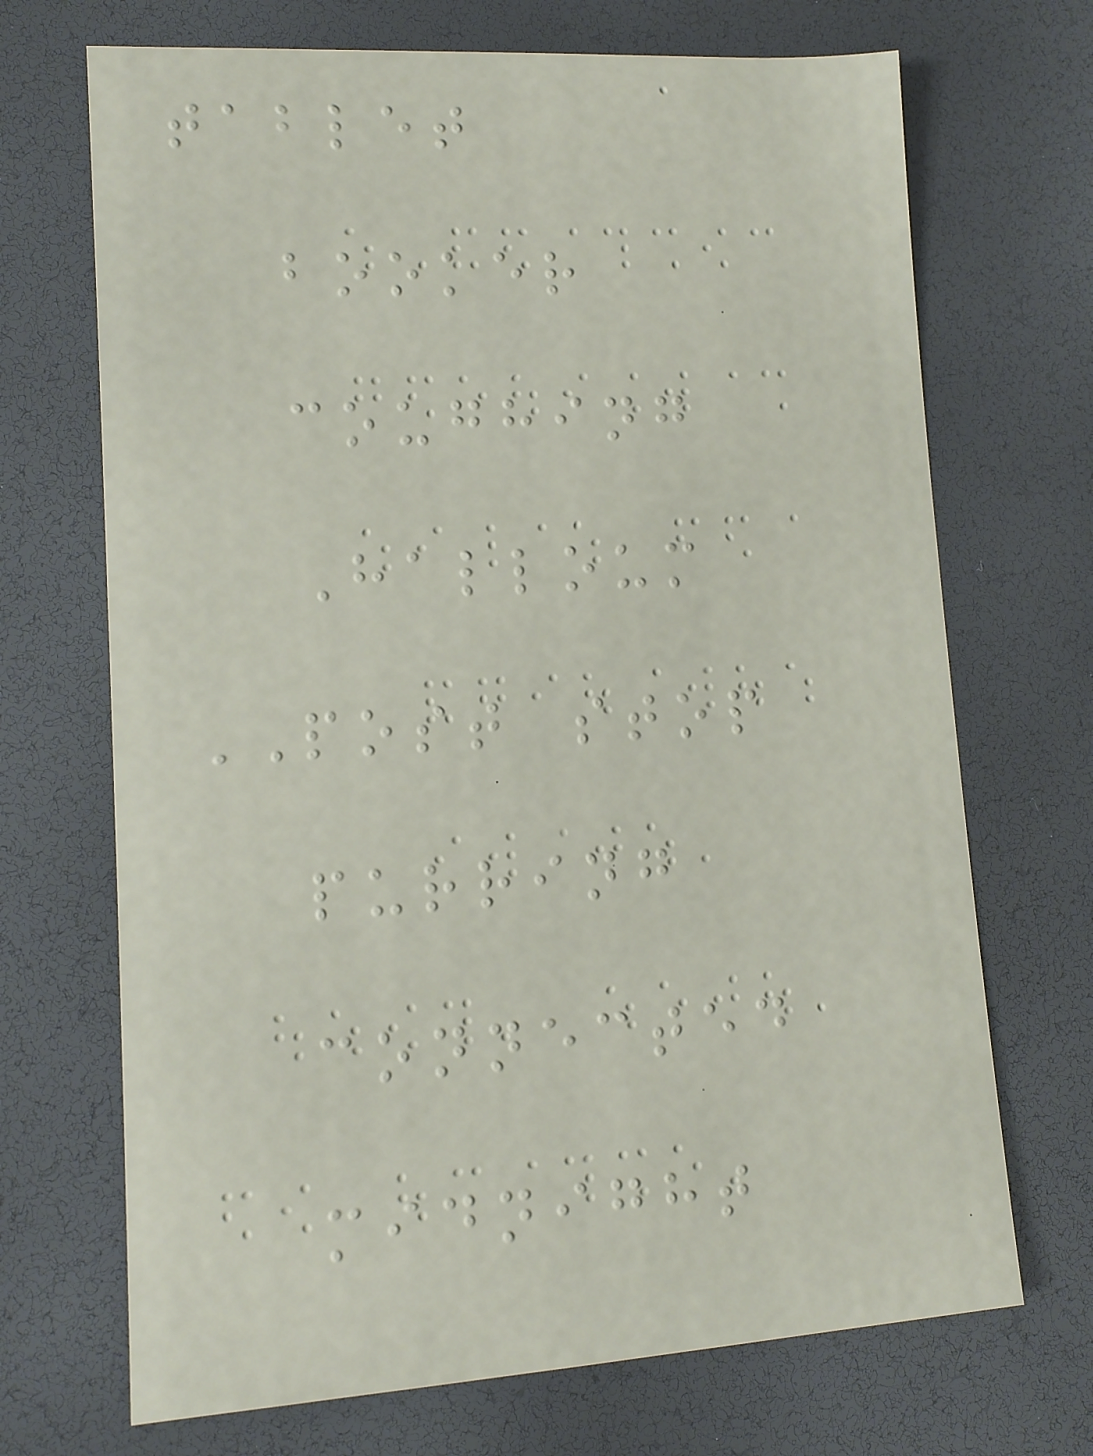tablet
booker
coughing
Halloum
POST stop
purring
connected
midnight
